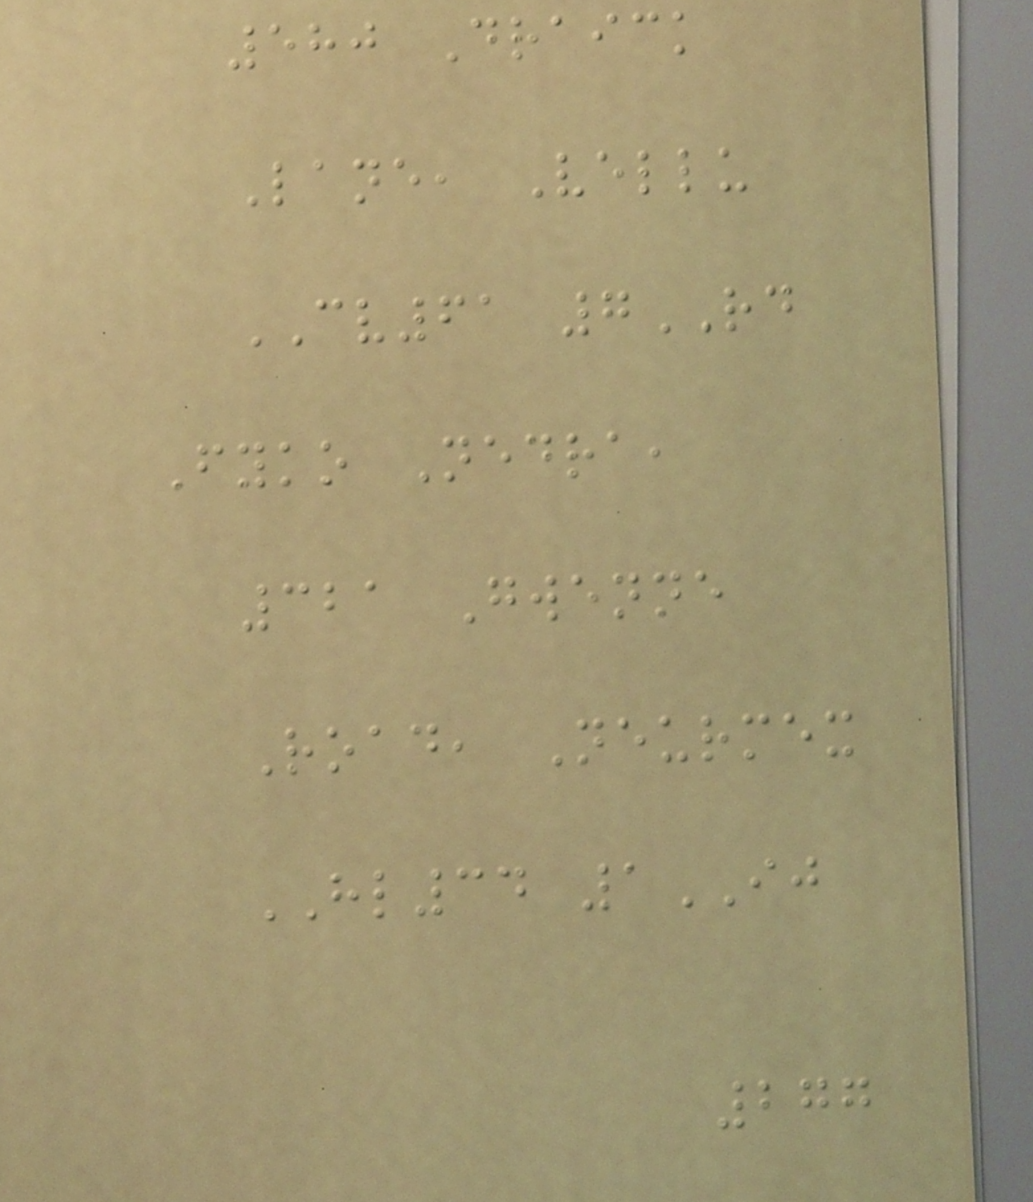580 Draick
Lane, Vellu
CV61 7RD
Fyko Nedra,
321 Gwenne
Road, Neurmex
HL34 1IJ
277
